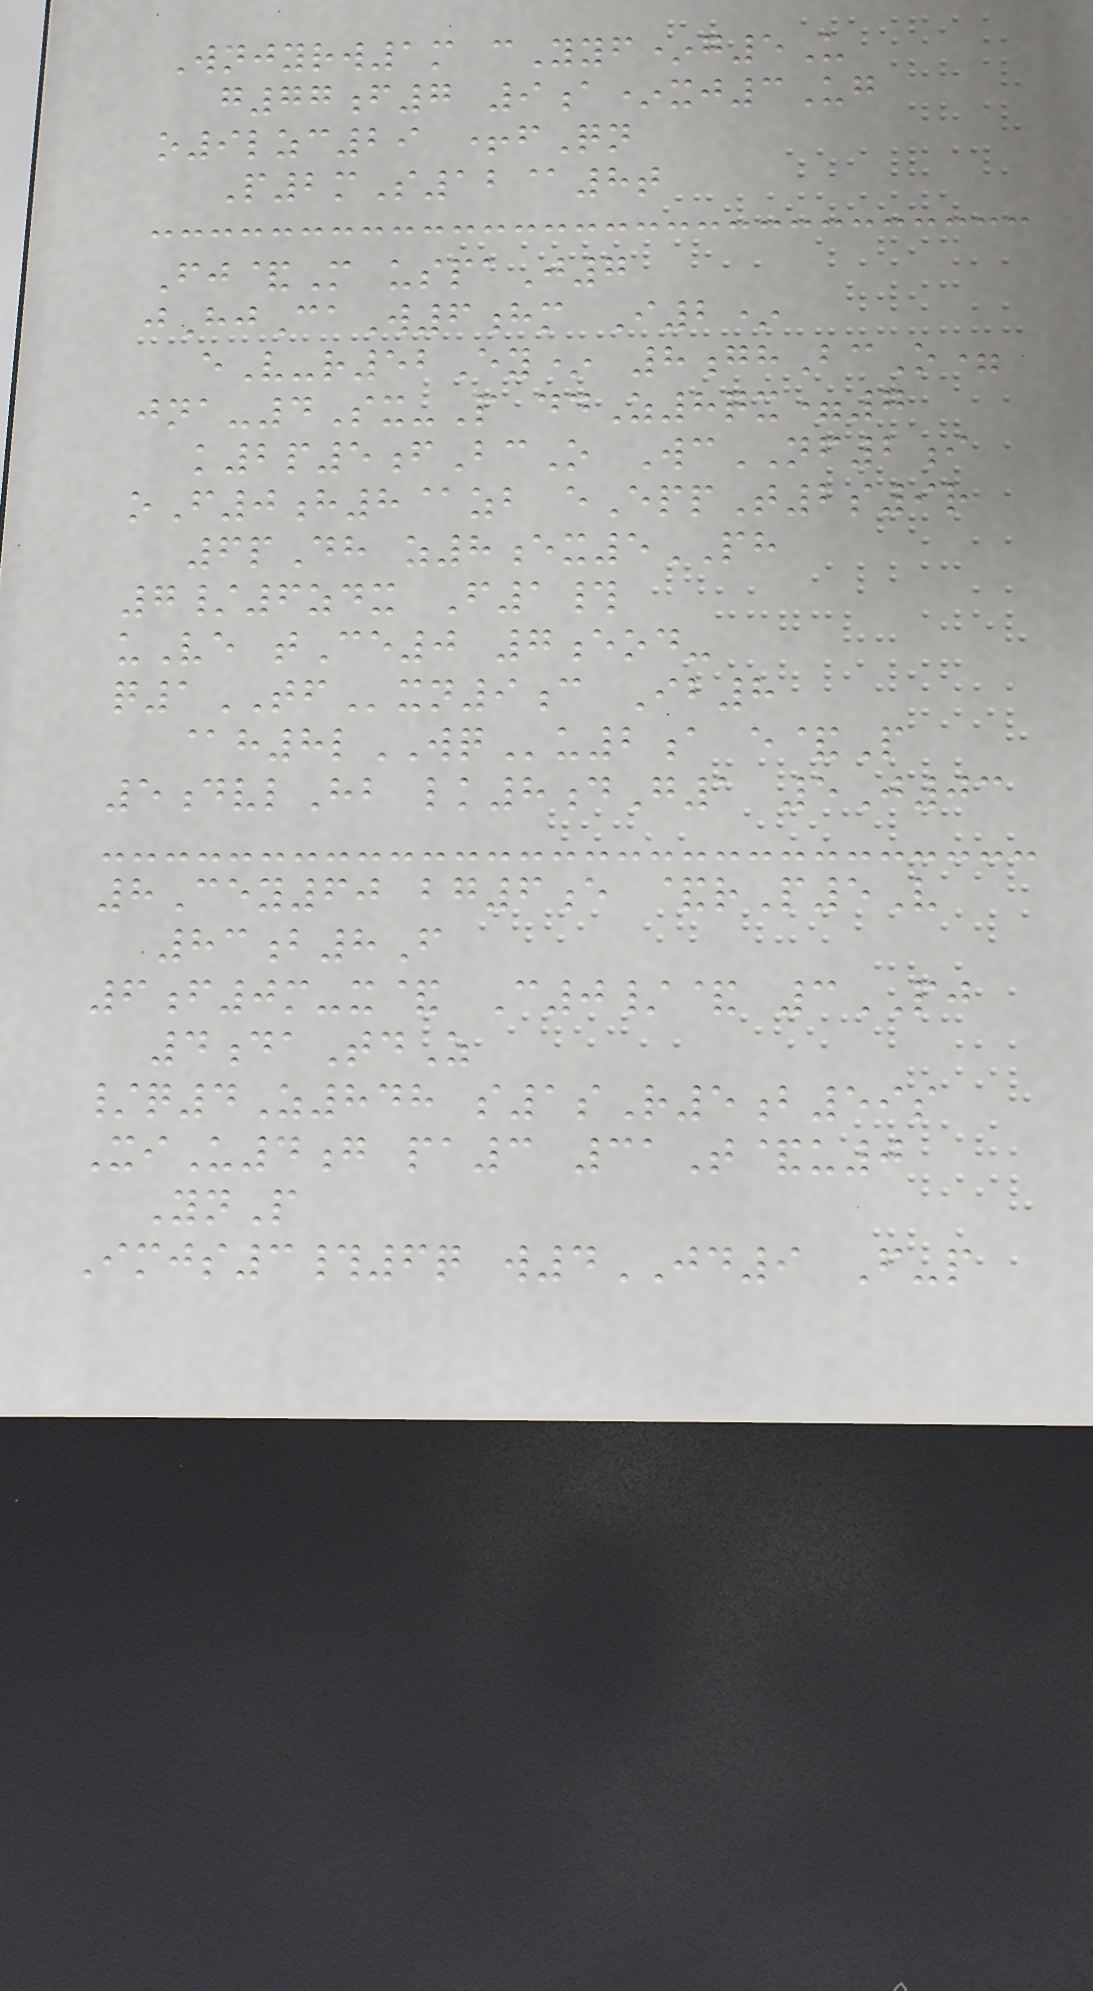Wnjyrw1m cYyf*g5U
g77f7 9a*xj3Ug
o9lzc29 +fQn
P2mS12@8t
Fj&M uspaJ7
jHjCaW6hm I2*
eV-r52Ey* 8ghBcO=
jna-4Sx-P ddZ8qx=7
k2p5fBcO WcNF2i
oF0h8@zb eEppT2s9r
6pDh z8ex5PH
7/6zdx F1#
uVe tCe0 7eod-
q1TFxn9c Ib8
@h8lWQu2a e&P
5dvlHb lk8dG1 5J03
8Cey60 bg6e &rP5V
83b8F
6f0m-x& C0/& 3PJ
4daTdZ
/q4Z848 s1sR5b59s
XiU4g pa3 31T&u0
YnP
Imjs3#6q w4JD9 F-p
